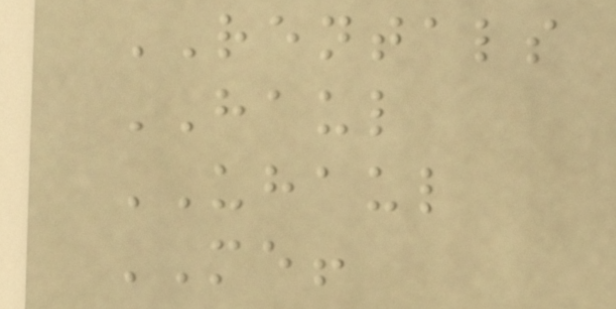RENTALS
HAUL
UHAUL
ME!
